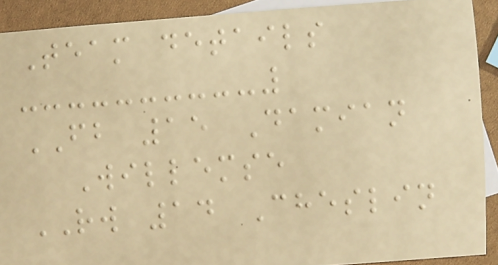Team details
FB 15 Damian
Willemse
RW 14 Cheslin
